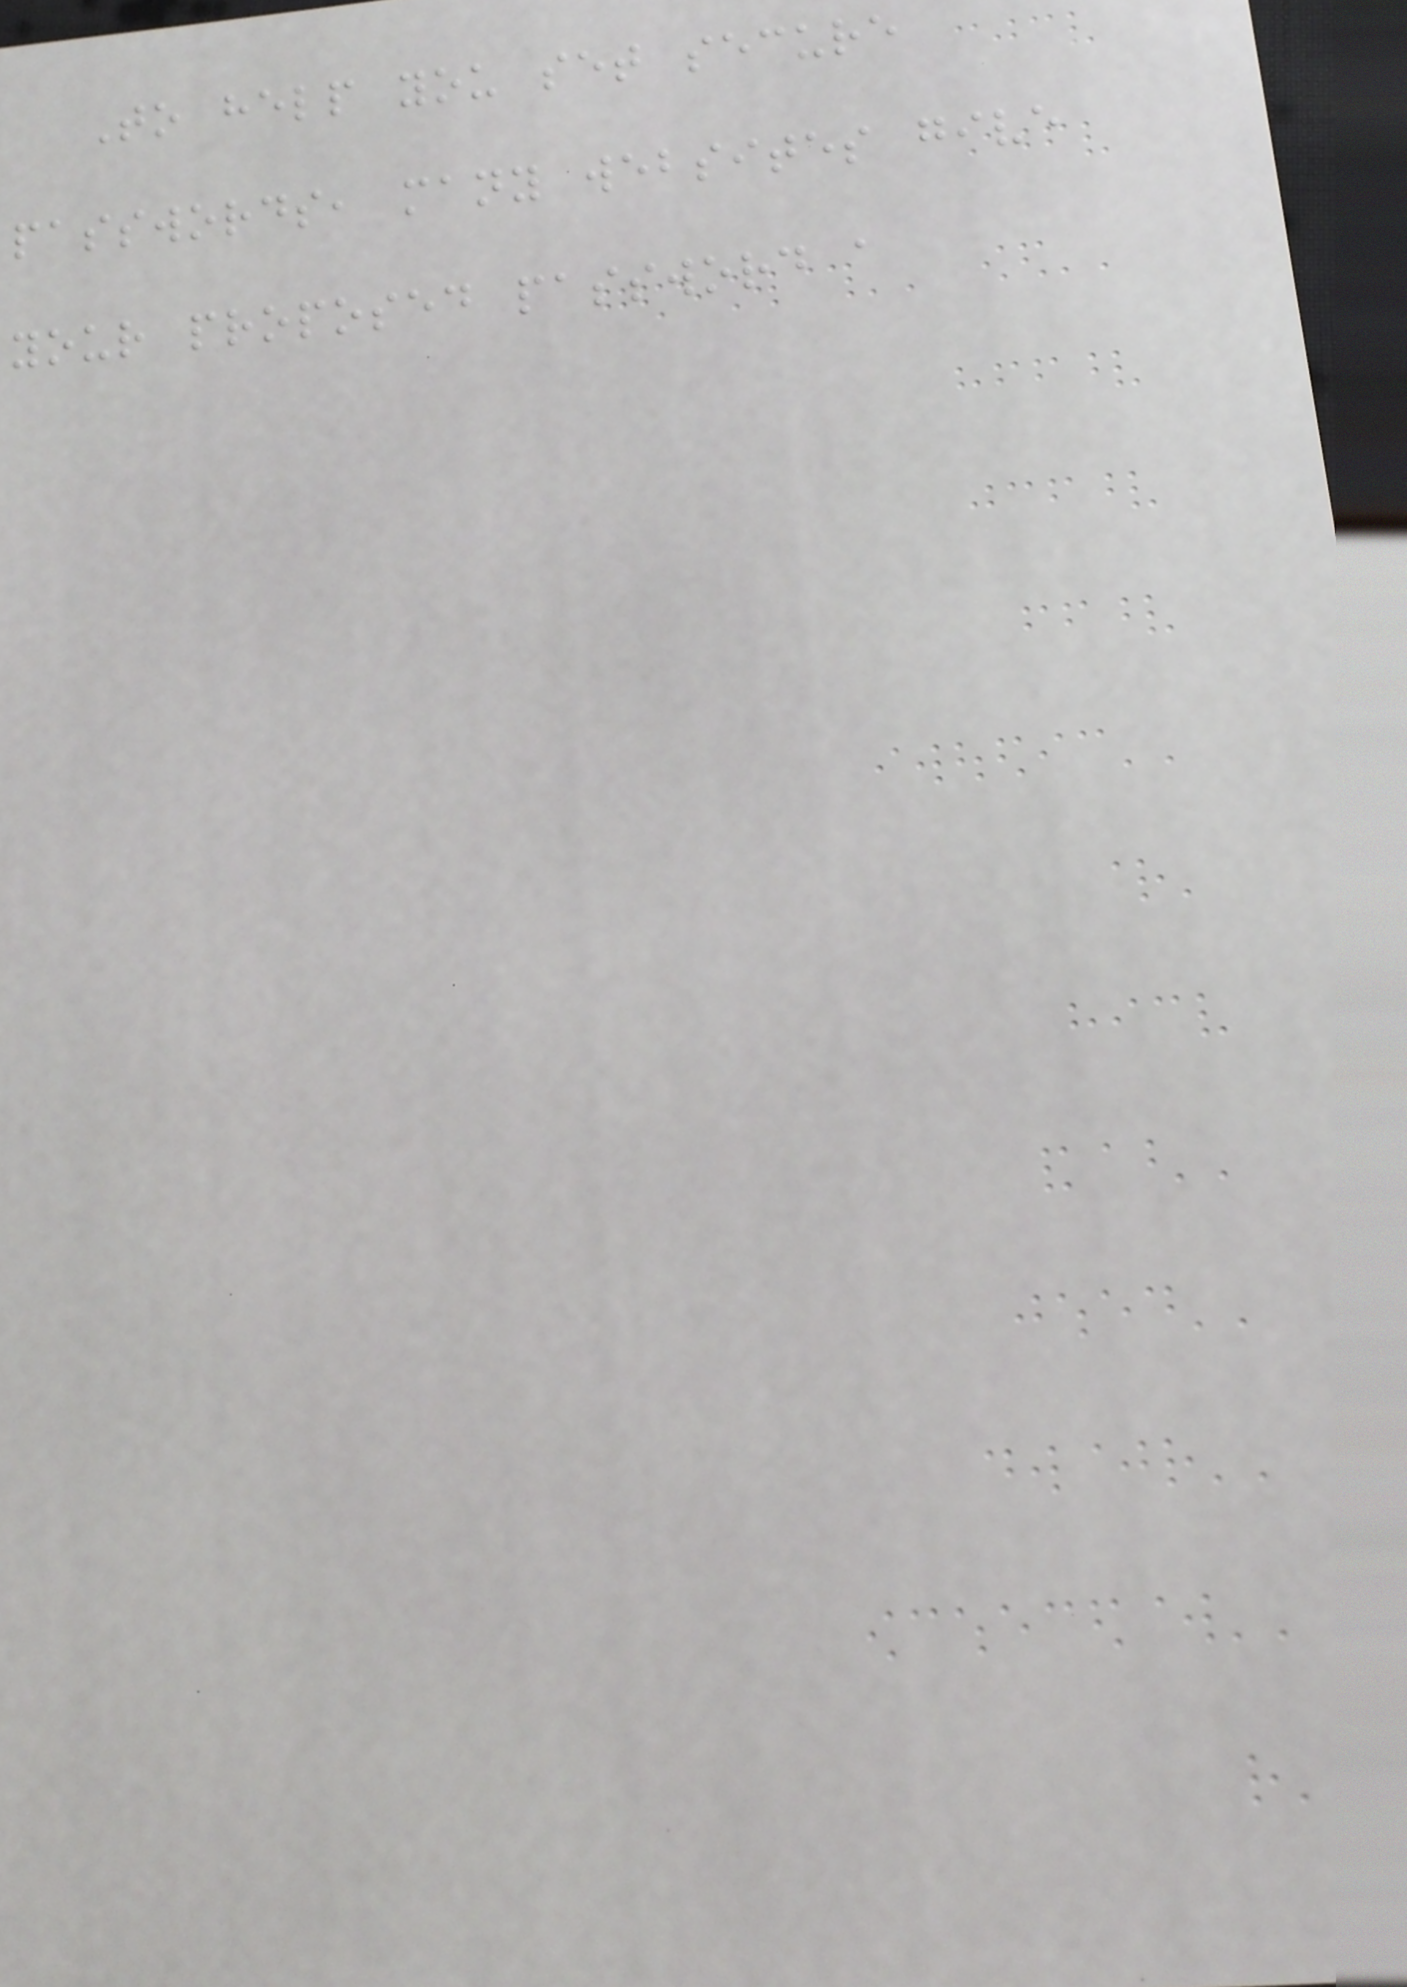To help you set secure
passwords, many websites give
your proposed password a
